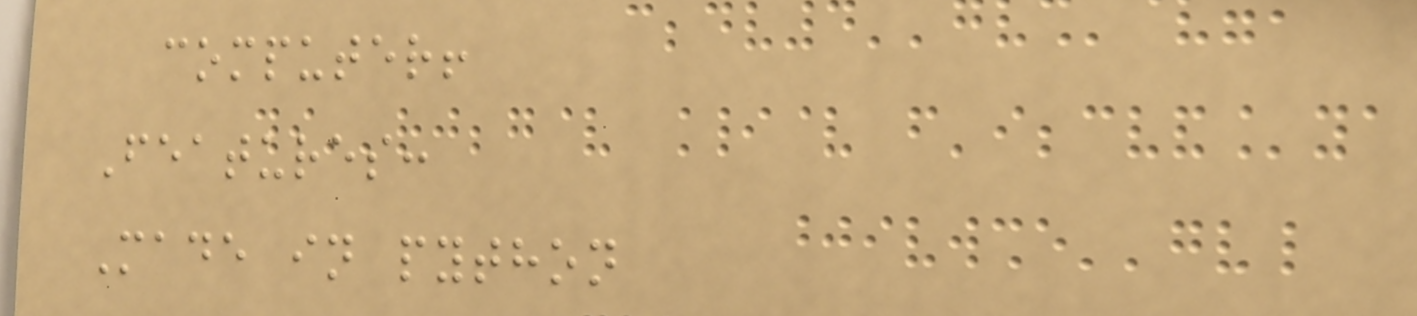computer!
Features:
Made in python
